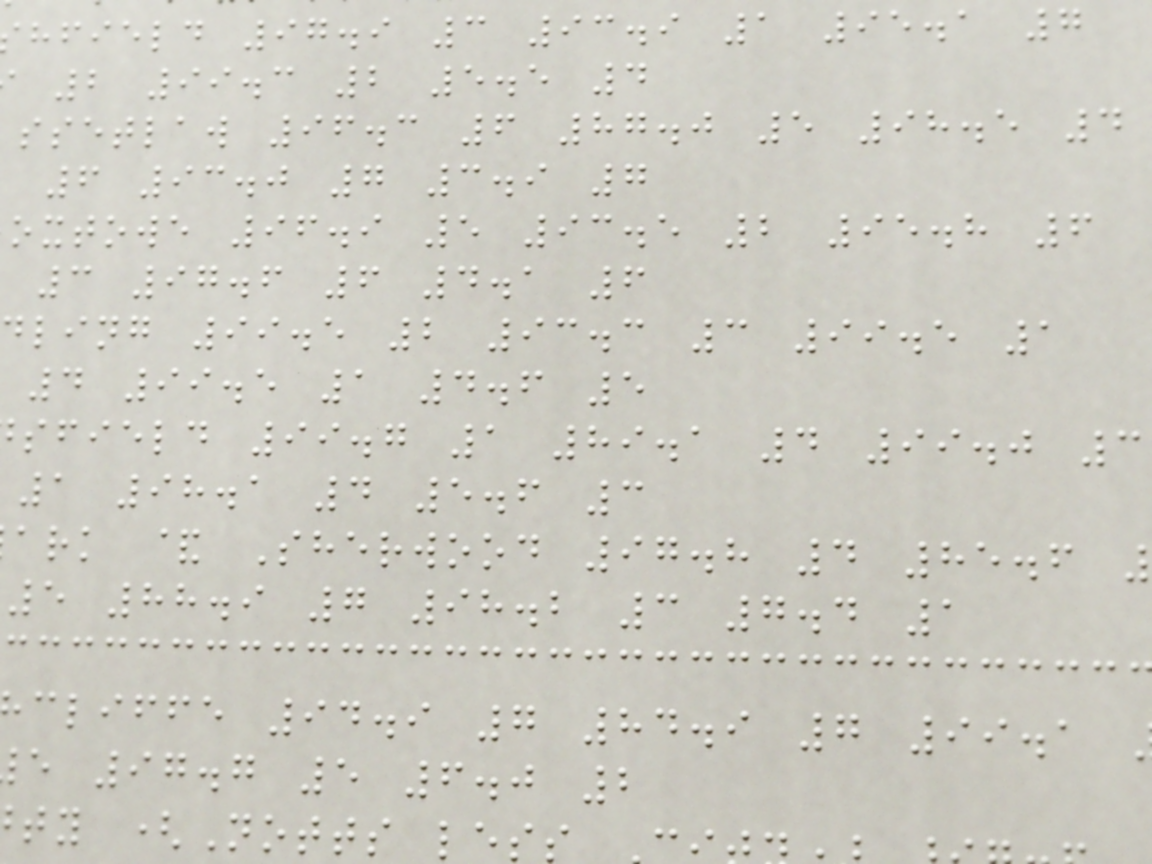hfield 97.9 3 93.9 1 95.1 7
2 99.3 2 5.5 4
ssetlaw 96.3 6 87.0 5 98.5 4
6 93.0 7 3.9 7
oxtowe 96.9 5 93.5 2 95.8 6
3 97.6 6 4.1 6
dling 99.5 2 93.3 3 99.5 1
4 99.5 1 4.6 5
sfield 99.7 1 89.1 4 99.0 3
1 98.1 4 5.6 3
ark & Sherwood 97.8 4 85.6
5 88.9 7 98.2 3 7.4 1
cliffe 94.9 7 84.9 7 99.1
e 97.7 5 6.0 2
ty (Notts les
